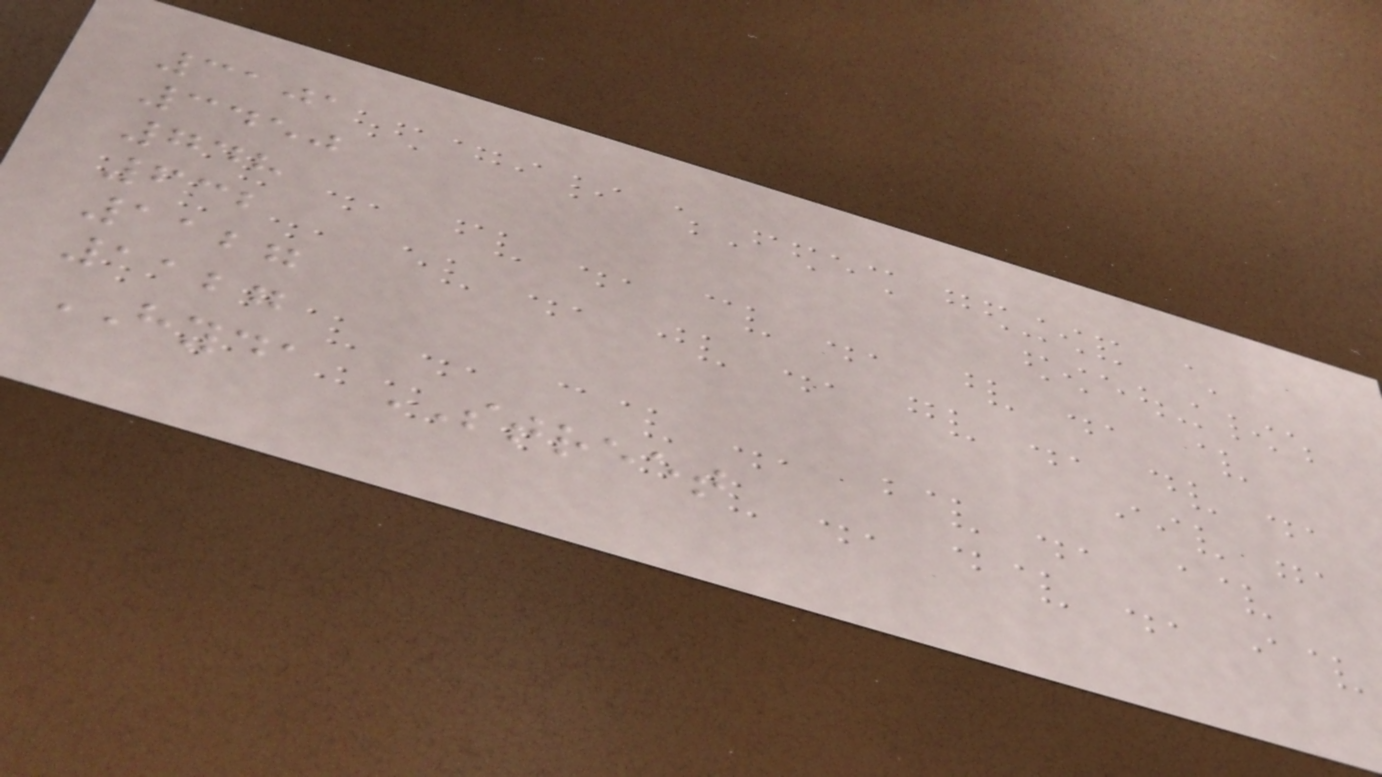3101
3450
748
632
1127
1127
HYDA STREET
